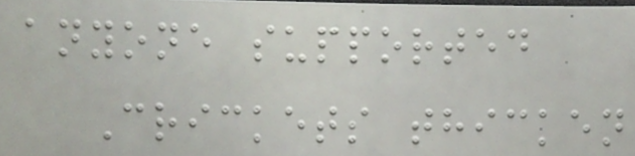anyone supported
Crickets thicken
